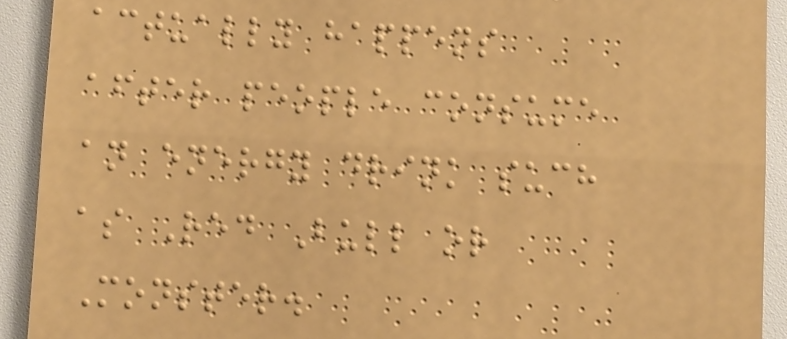actually happens
after people consume
an energy drink such
as Red Bull or
Monster.
